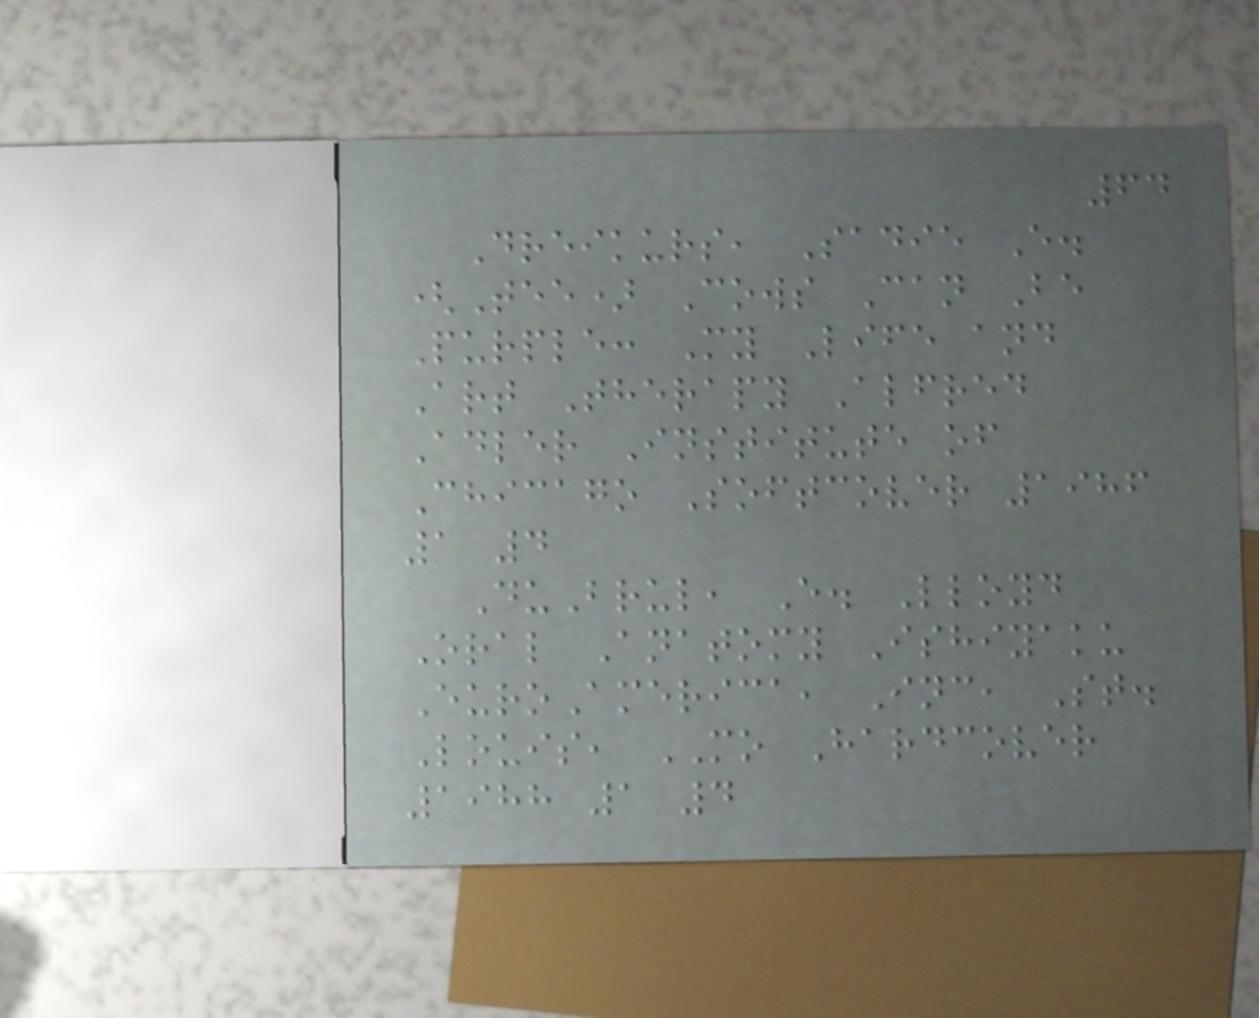64
Dreikurs, Sadie E.
(Tee) Cows Can Be
Purple: My Life and
Art Therapy Alfred
Adler Institute of
Chicago Softcover 1986
1 4
DuBrul, E. Lloyd
Oral Anatomy Ishiyaku
EuroAmerica, Inc, St.
Louis, MO Hardcover
1988 1 4
